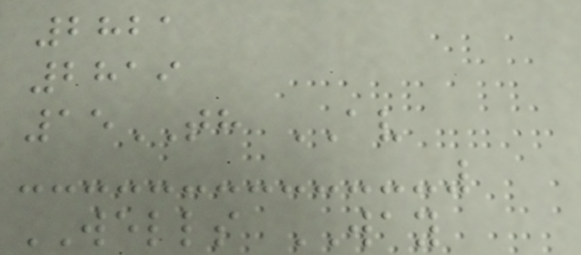2821
2819
15TH AV
WELLS WAY
